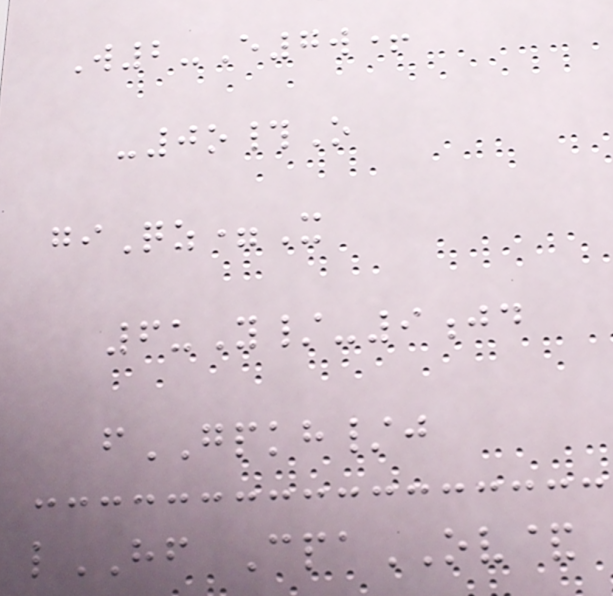W2-E7w+
-0o#O
giQz=X
6uY/-9jd
fGPKH/j
lHF CpaOV&
